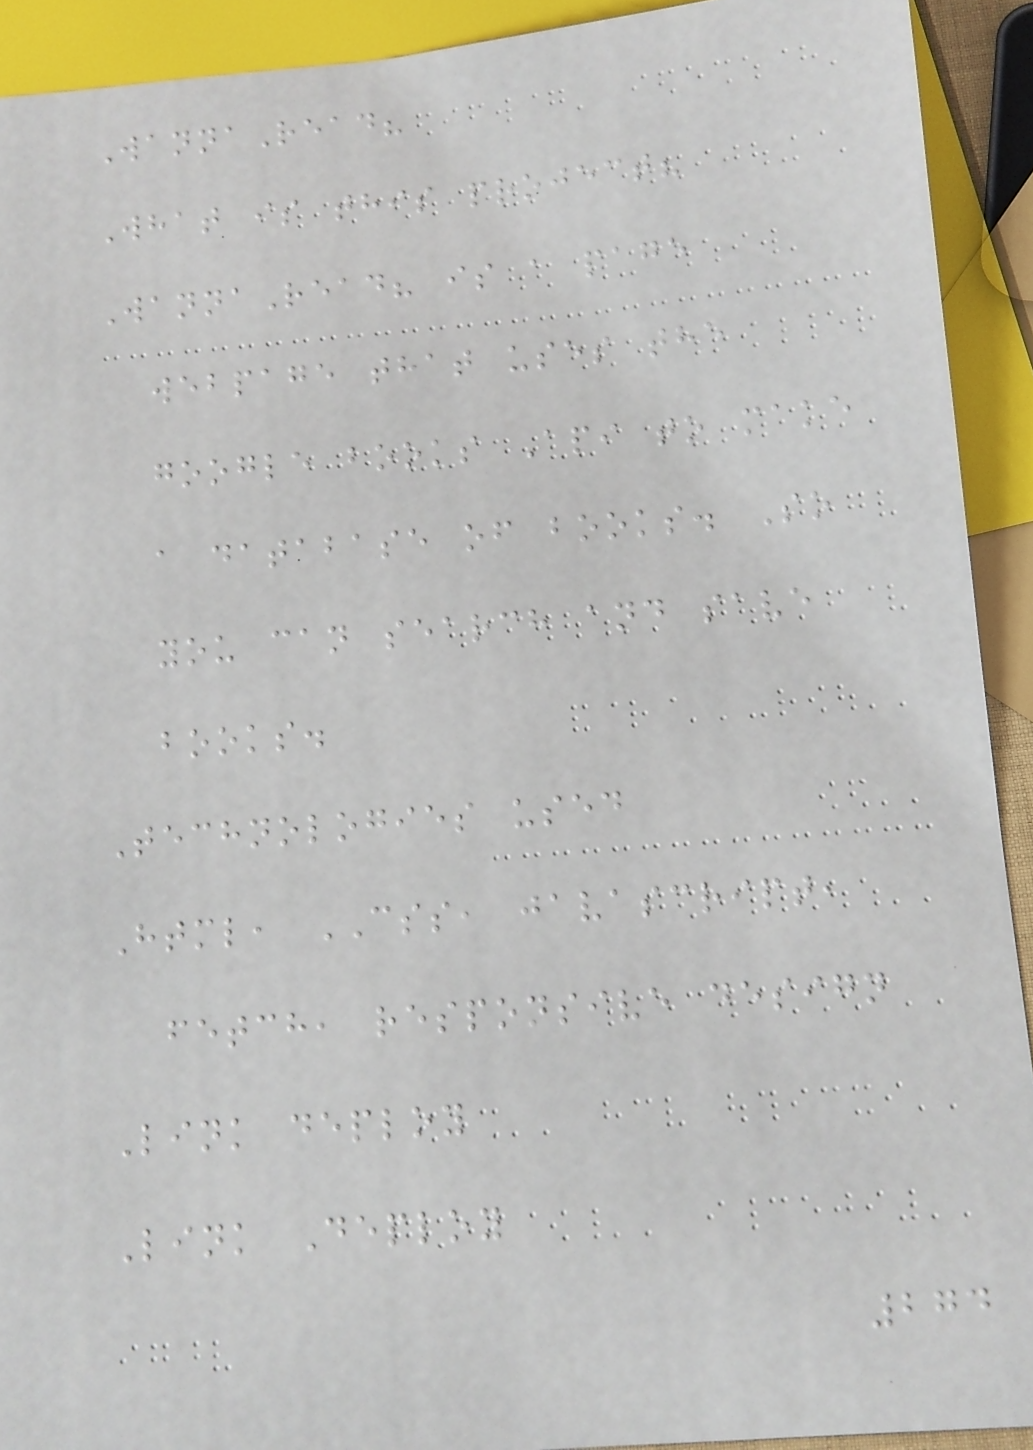WannaRead?
What is this project?
WannaRead? is a page
webpage that uses the
google books Api to make
a database of books. So
you can search and save
books.
Technologies used
Html, CSS, javascript,
fetch, responsive design
Link deploy
Link Deploy
274
